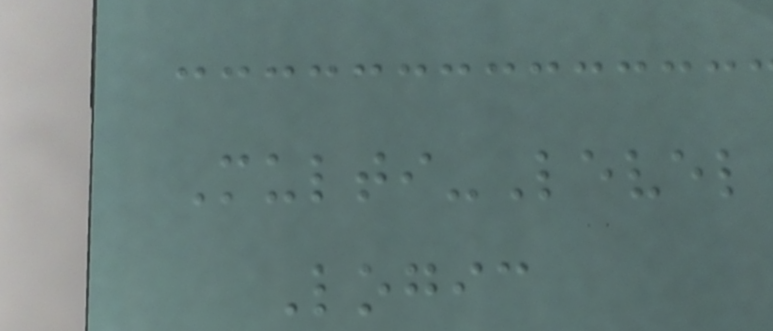Multi-Level
Logic
